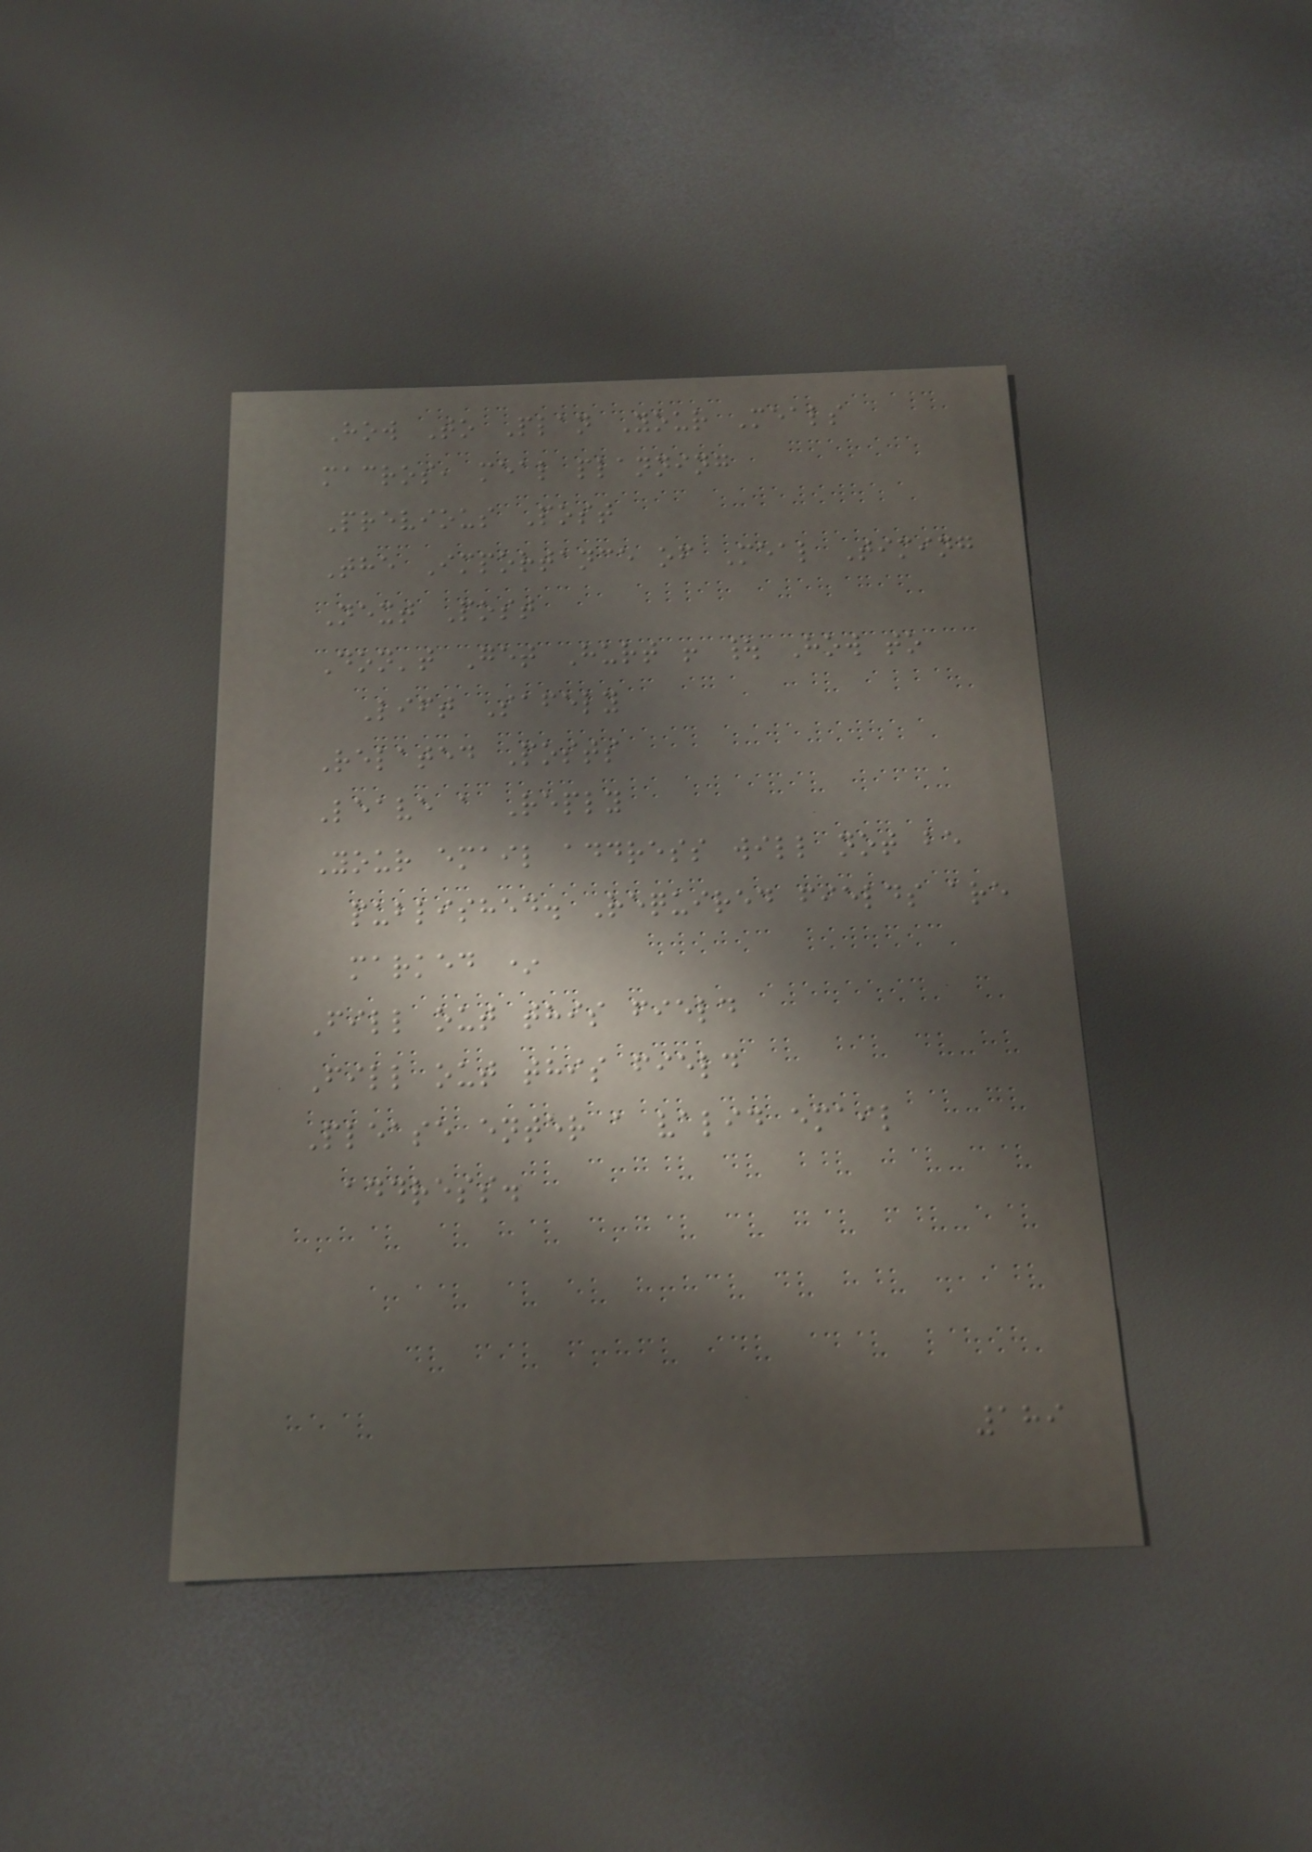How To Plan Your Meals
macros, meal planning
Previous Post
The Importance of Meal Timing
Next Post
Don't Get Hurt ! | How to
Lift Safely
Related Posts
Leave a Reply
Your email address will not be
published. Required fields are
marked *
Fill out this field
Fill out this field
Please enter a valid email
address.
189
